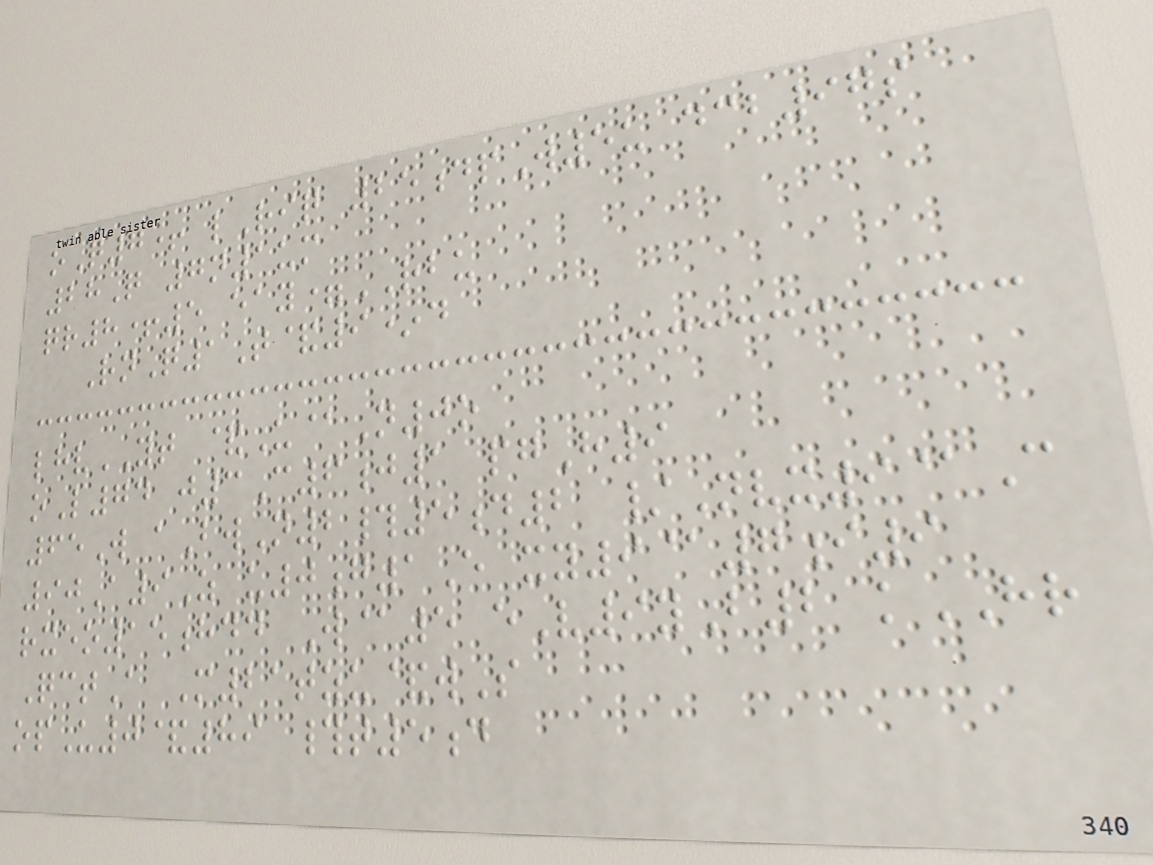oQ7+ lRiq 25dpW5u dcb97s
28Q 7n1um
qr8+5 eay=RBU
RnQ1T&9*d
lhvYT &U@N0o
oL74 j3C6j1 pgH9
65W aBwN2#5d2 /Nvx9@C
90A9Z u0g1E xy9@7i9
rxeo15hdd W@5 eV9yB2 kHR
QctA M21tzu&wS
opU0&89 #t5d
